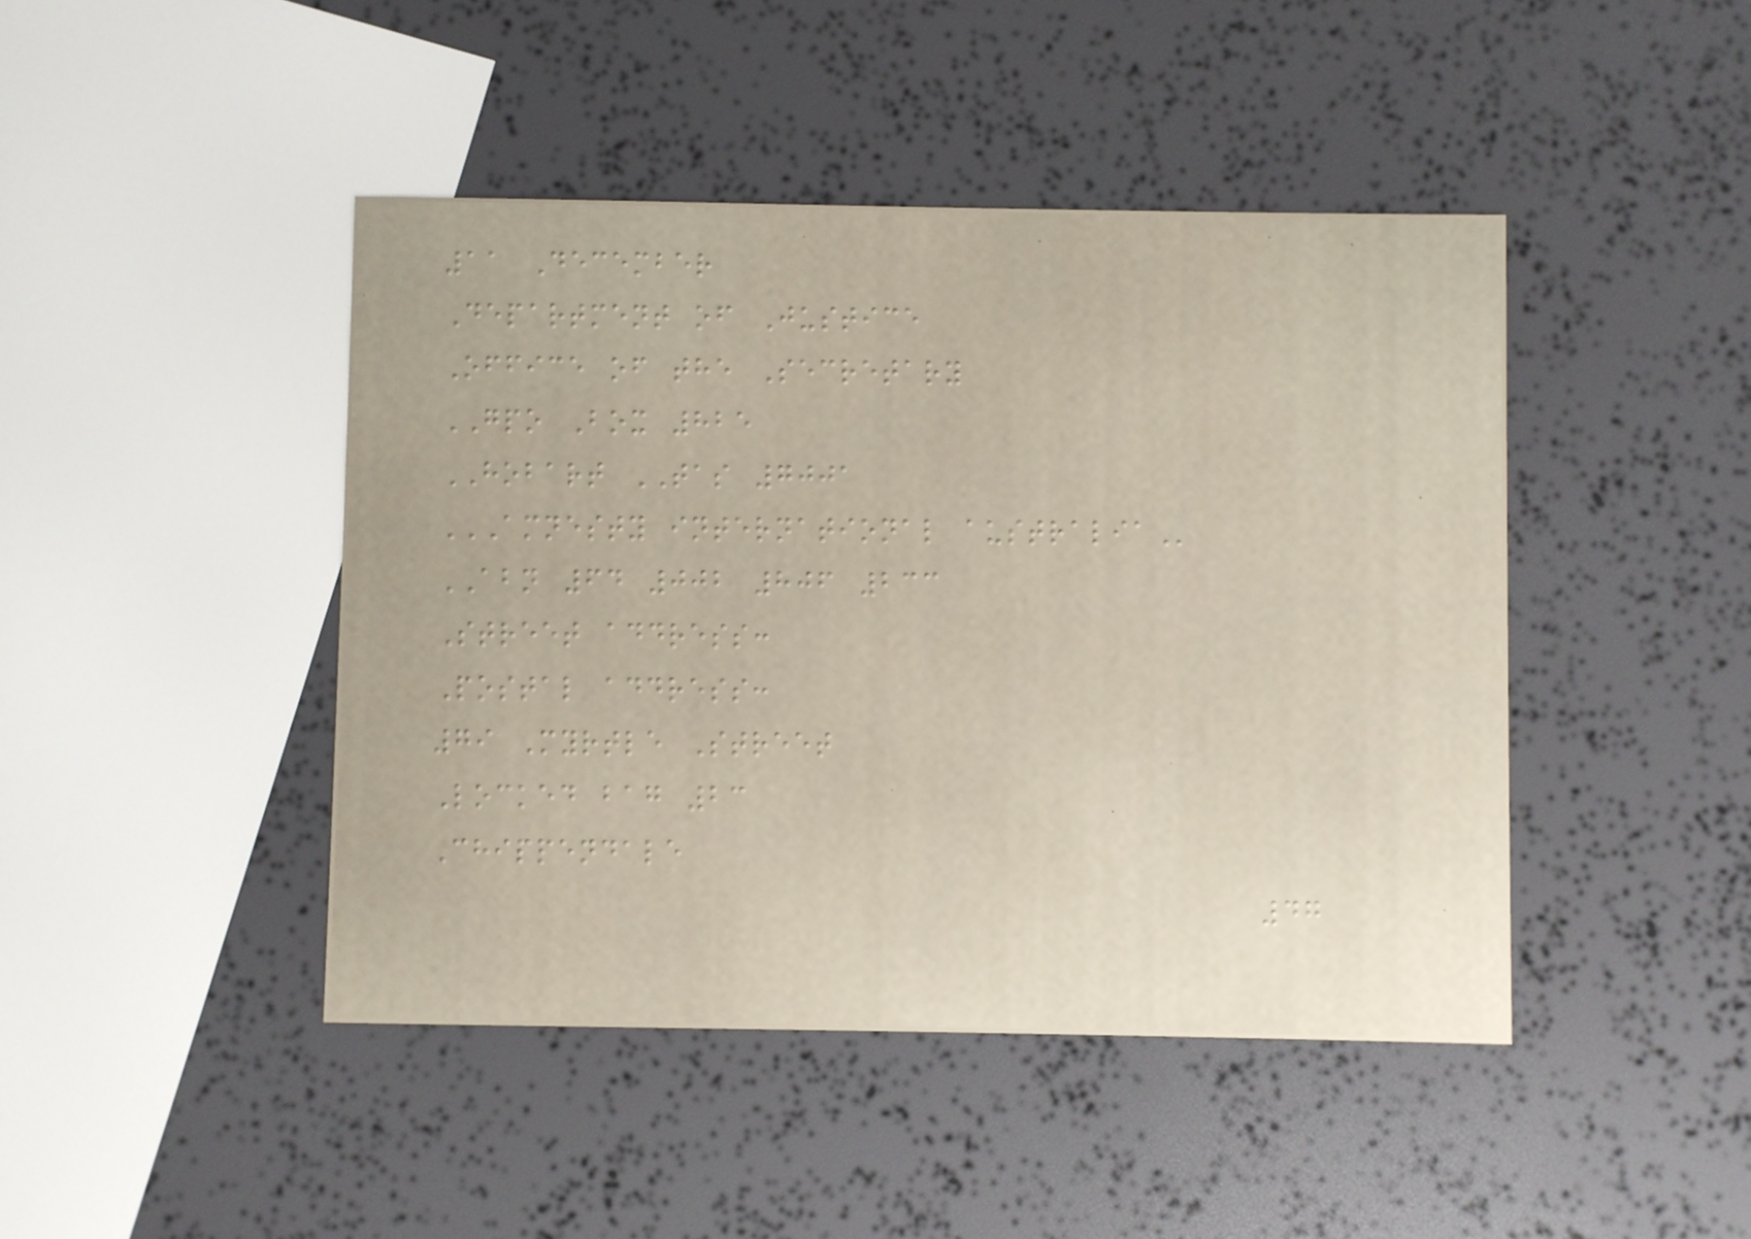11 December
Department of Justice
Office of the Secretary
GPO Box 825
HOBART TAS 7001
AMNESTY INTERNATIONAL AUSTRALIA
ABN 64 002 806 233
Street address:
Postal address:
79 Myrtle Street
Locked bag 23
Chippendale
47
